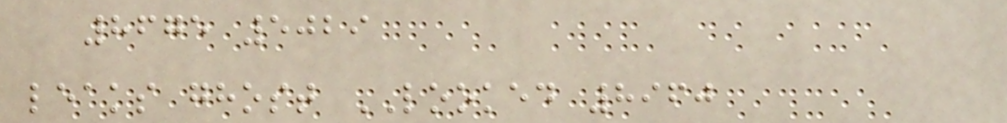8675 5029
leaks ghost LOOKED 8960
